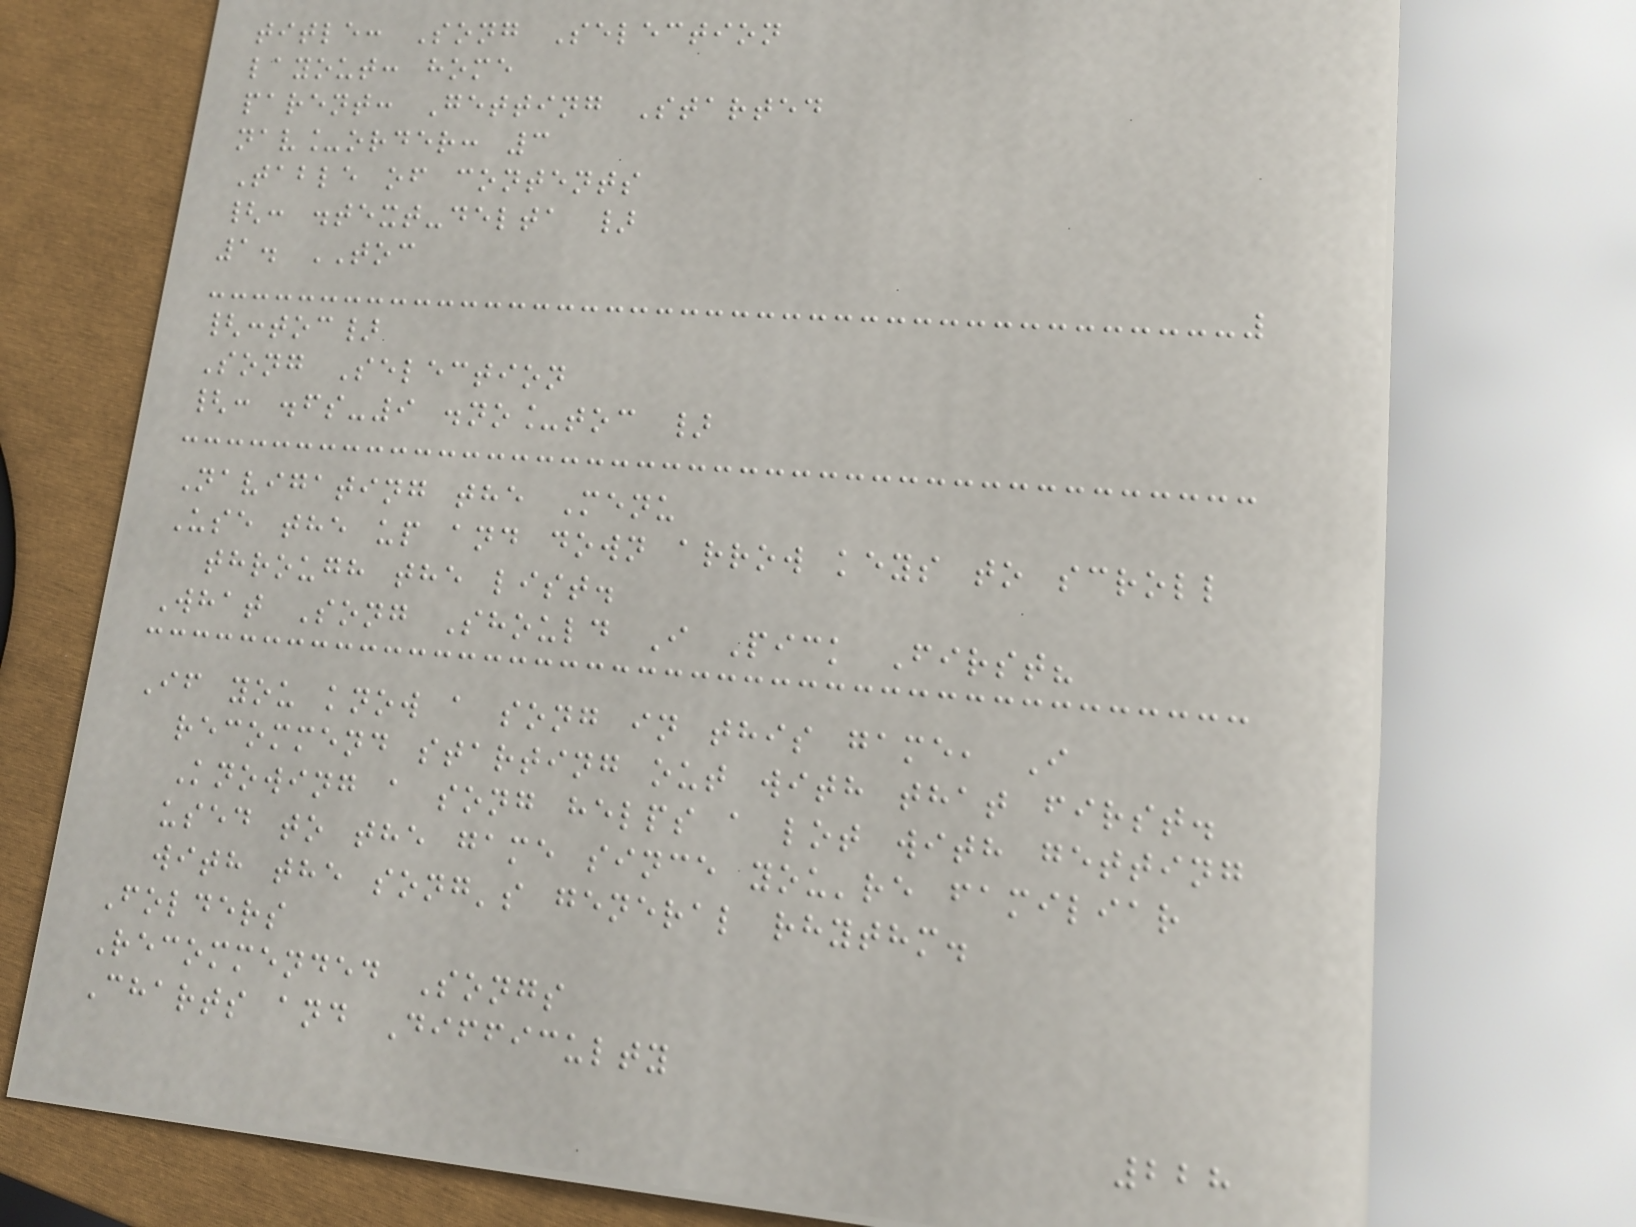title: Song Selection
layout: home
parent: Getting Started
nav_order: 3
Table of contents
{: .text-delta }
1. TOC
{:toc}
Song Selection
{: .fs-9 .no_toc }
Navigating the Menu
Use the up and down arrow keys to scroll
through the list.
What Song Should I Pick First?
If you know a song in this game, I
recommend starting out with that first.
Knowing a song helps a lot with getting
used to the game since you're familiar
with the song's general rhythm.
Folders
Recommended Songs
Charts and Difficulty
228
